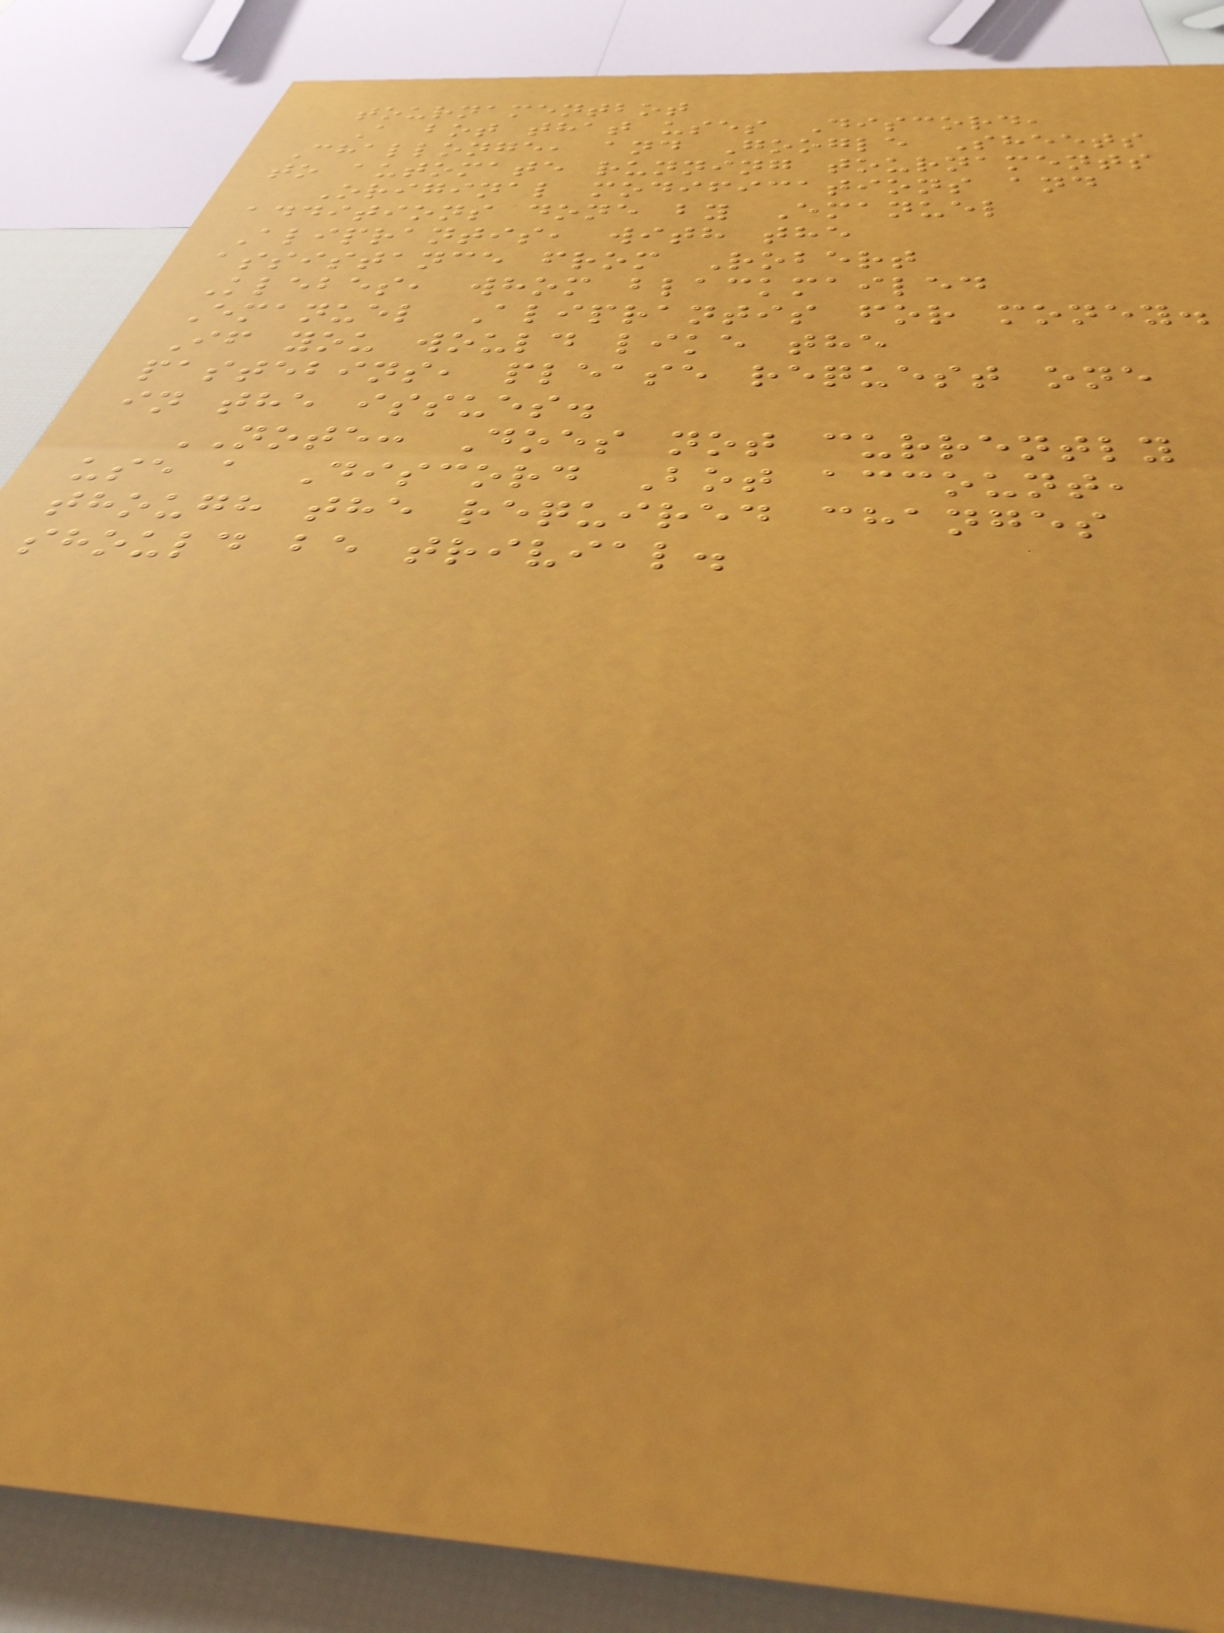tournamentbot
A bot that uses Discord,
Challonge, and Google Sheets
to automate running tournaments
Original modifications and
additions done by Emanuel
Aliprantis, with the
assistance from Robert
Klebes, whom blackmailed
Emanuel Aliprantis for money.
If you would like the
pastebins, please request one
in the issues.
NOTE: Does not currently
use a Discord Bot account,
though the required changes
should be trivial.
